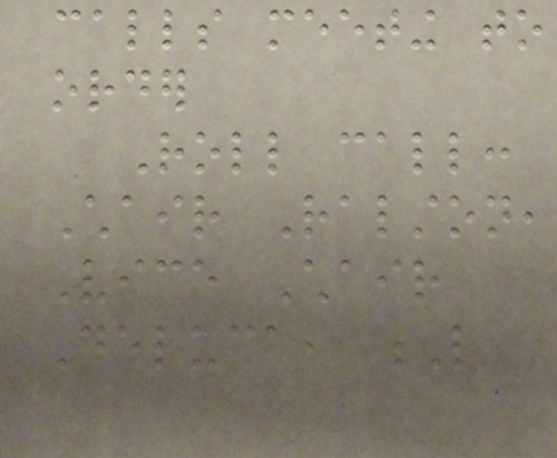calls meeting to
order
Roll call:
Chair Ralston,
Vice Chair
Deluca, L
